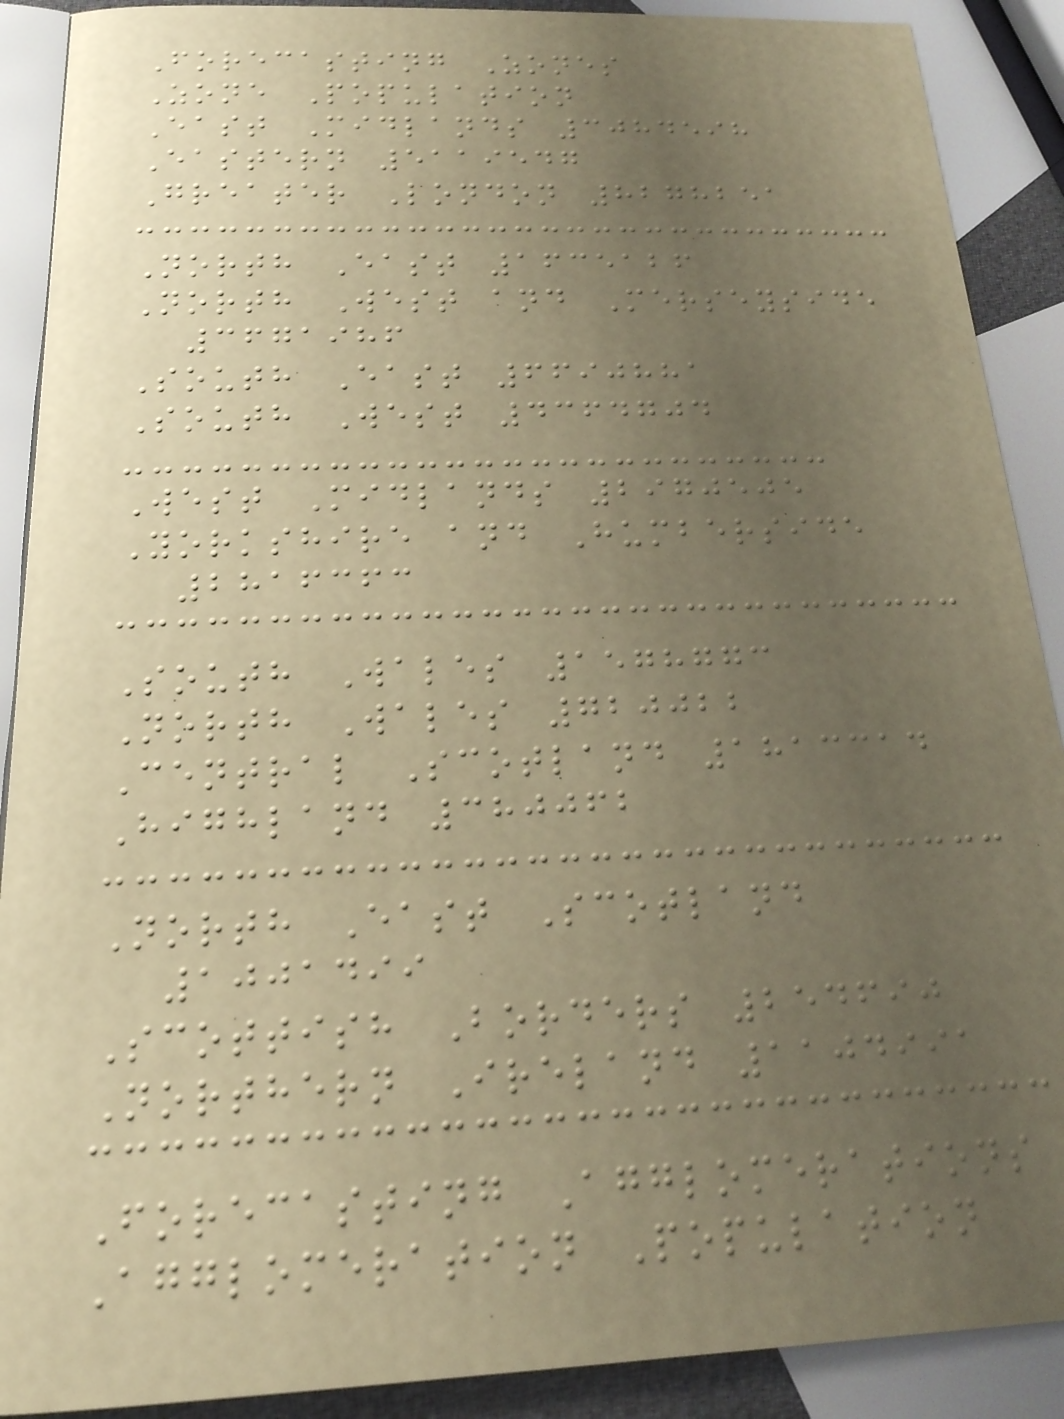Forecasting Zones
Zone Population
East Midlands 3084598
Eastern 5119547
Greater London 8278251
North East 1635126
North West and Merseyside
3671986
South East 6690881
South West 4364704
West Midlands 2970505
Yorkshire and Humberside
2816363
South Wales 1578773
North Wales 720022
Central Scotland 1813314
Highland 380062
North East Scotland
1001499
Scottish Borders 254690
Northern Ireland 1104991
Forecasting Agglomerations
Agglomeration Population
